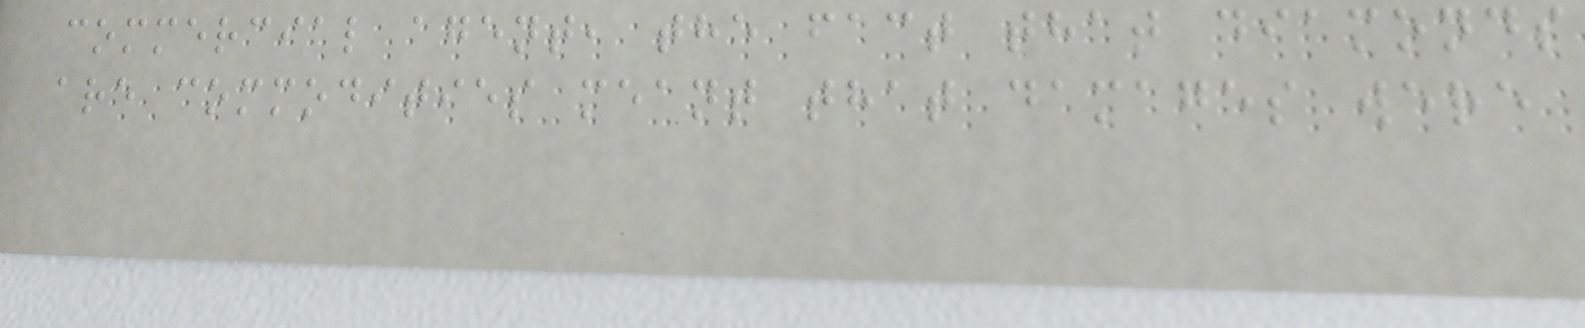commercial agent, the fact that diamonds
are commodities meant that damages were
